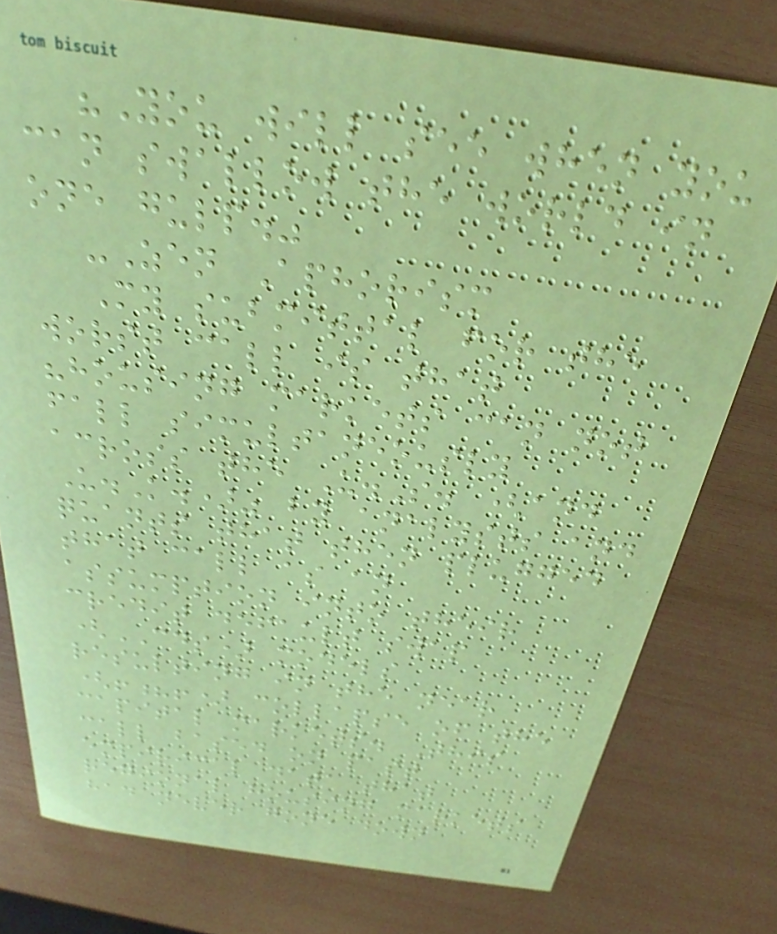"You will see when you
can swallow the world in
one gulp."
-Zen Aphorism
My submittal for the
worst call is that
"housing markets can not
fall simultaneously
across the U.S. (and
U.K.)" by analysts and
quants that then plugged
that call as an
assumption into their
credit default swap
(CDS) models
resulting in the near
(!?!) collapse of the
capital markets. This
call based on past
empirical data that
regional housing markets
had never gone down
